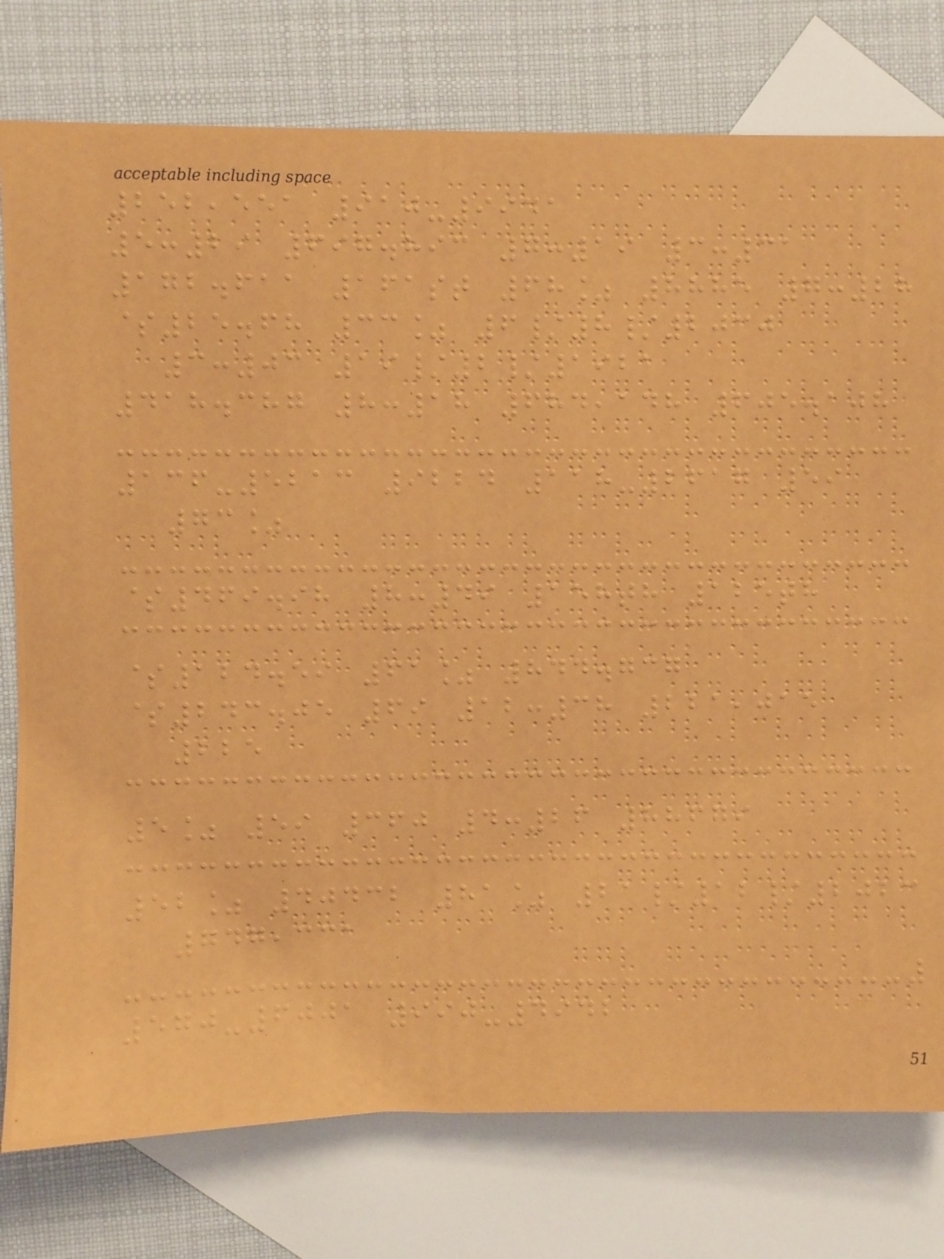252,551 910-9941
5:29 697.893 7:19 3:31
172.611 161st 68% 8885 7:28
$25.68 33% 6/8/2030
3:03 19/2/1921
418.387 8:18 684,148 605.108
136-5213 9224 118-2617 59
73%
$469.98 8:49 158th 125th
$124.59 61% 844.737
$243.05 69 12:38 221,015
225
5% 59 360 4:26 88679
52% 40432 81% 21/12/2023
747,331
570-6001 990-4942
